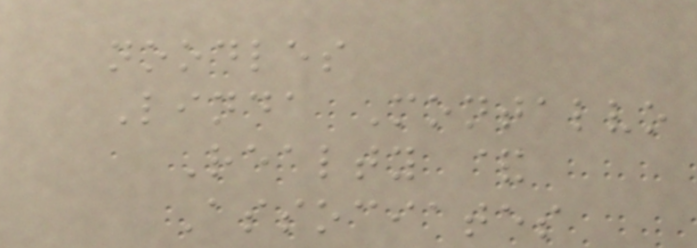noodles
Linda Montalvo
Realty &
Associates
